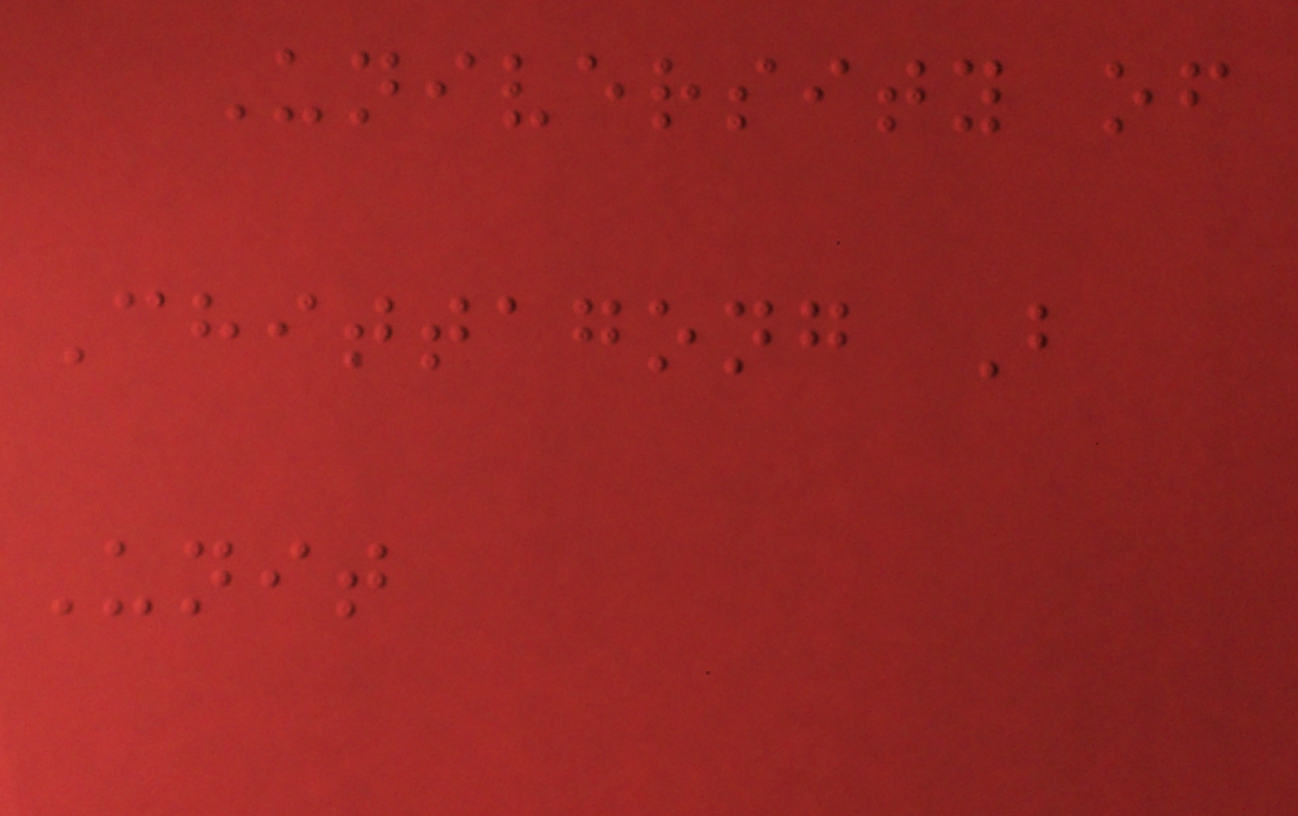University of
Chittagong B
Unit
